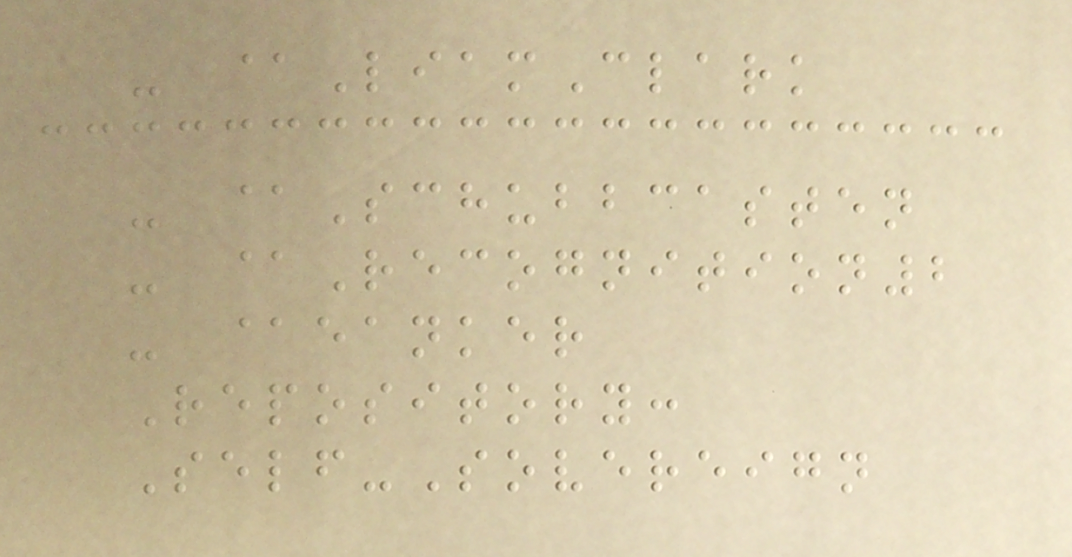- @LiamClark
- @Schubbcasten
- @Recognition2
- @eanker
Repository:
Self-Sovereign
